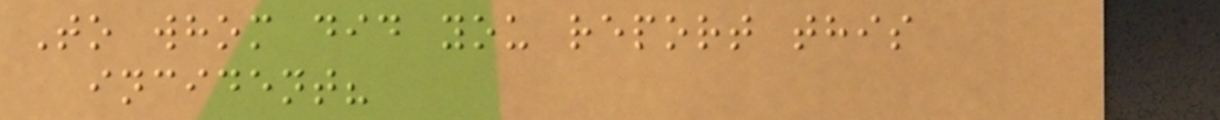To whom did you report this
incident?
